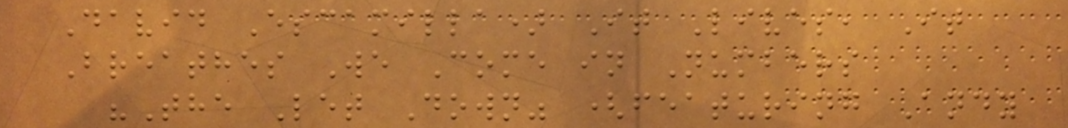David Escamilla) It Lives, It
Breathes We Come in Numbers
"The Let Down" (featuring Andy
